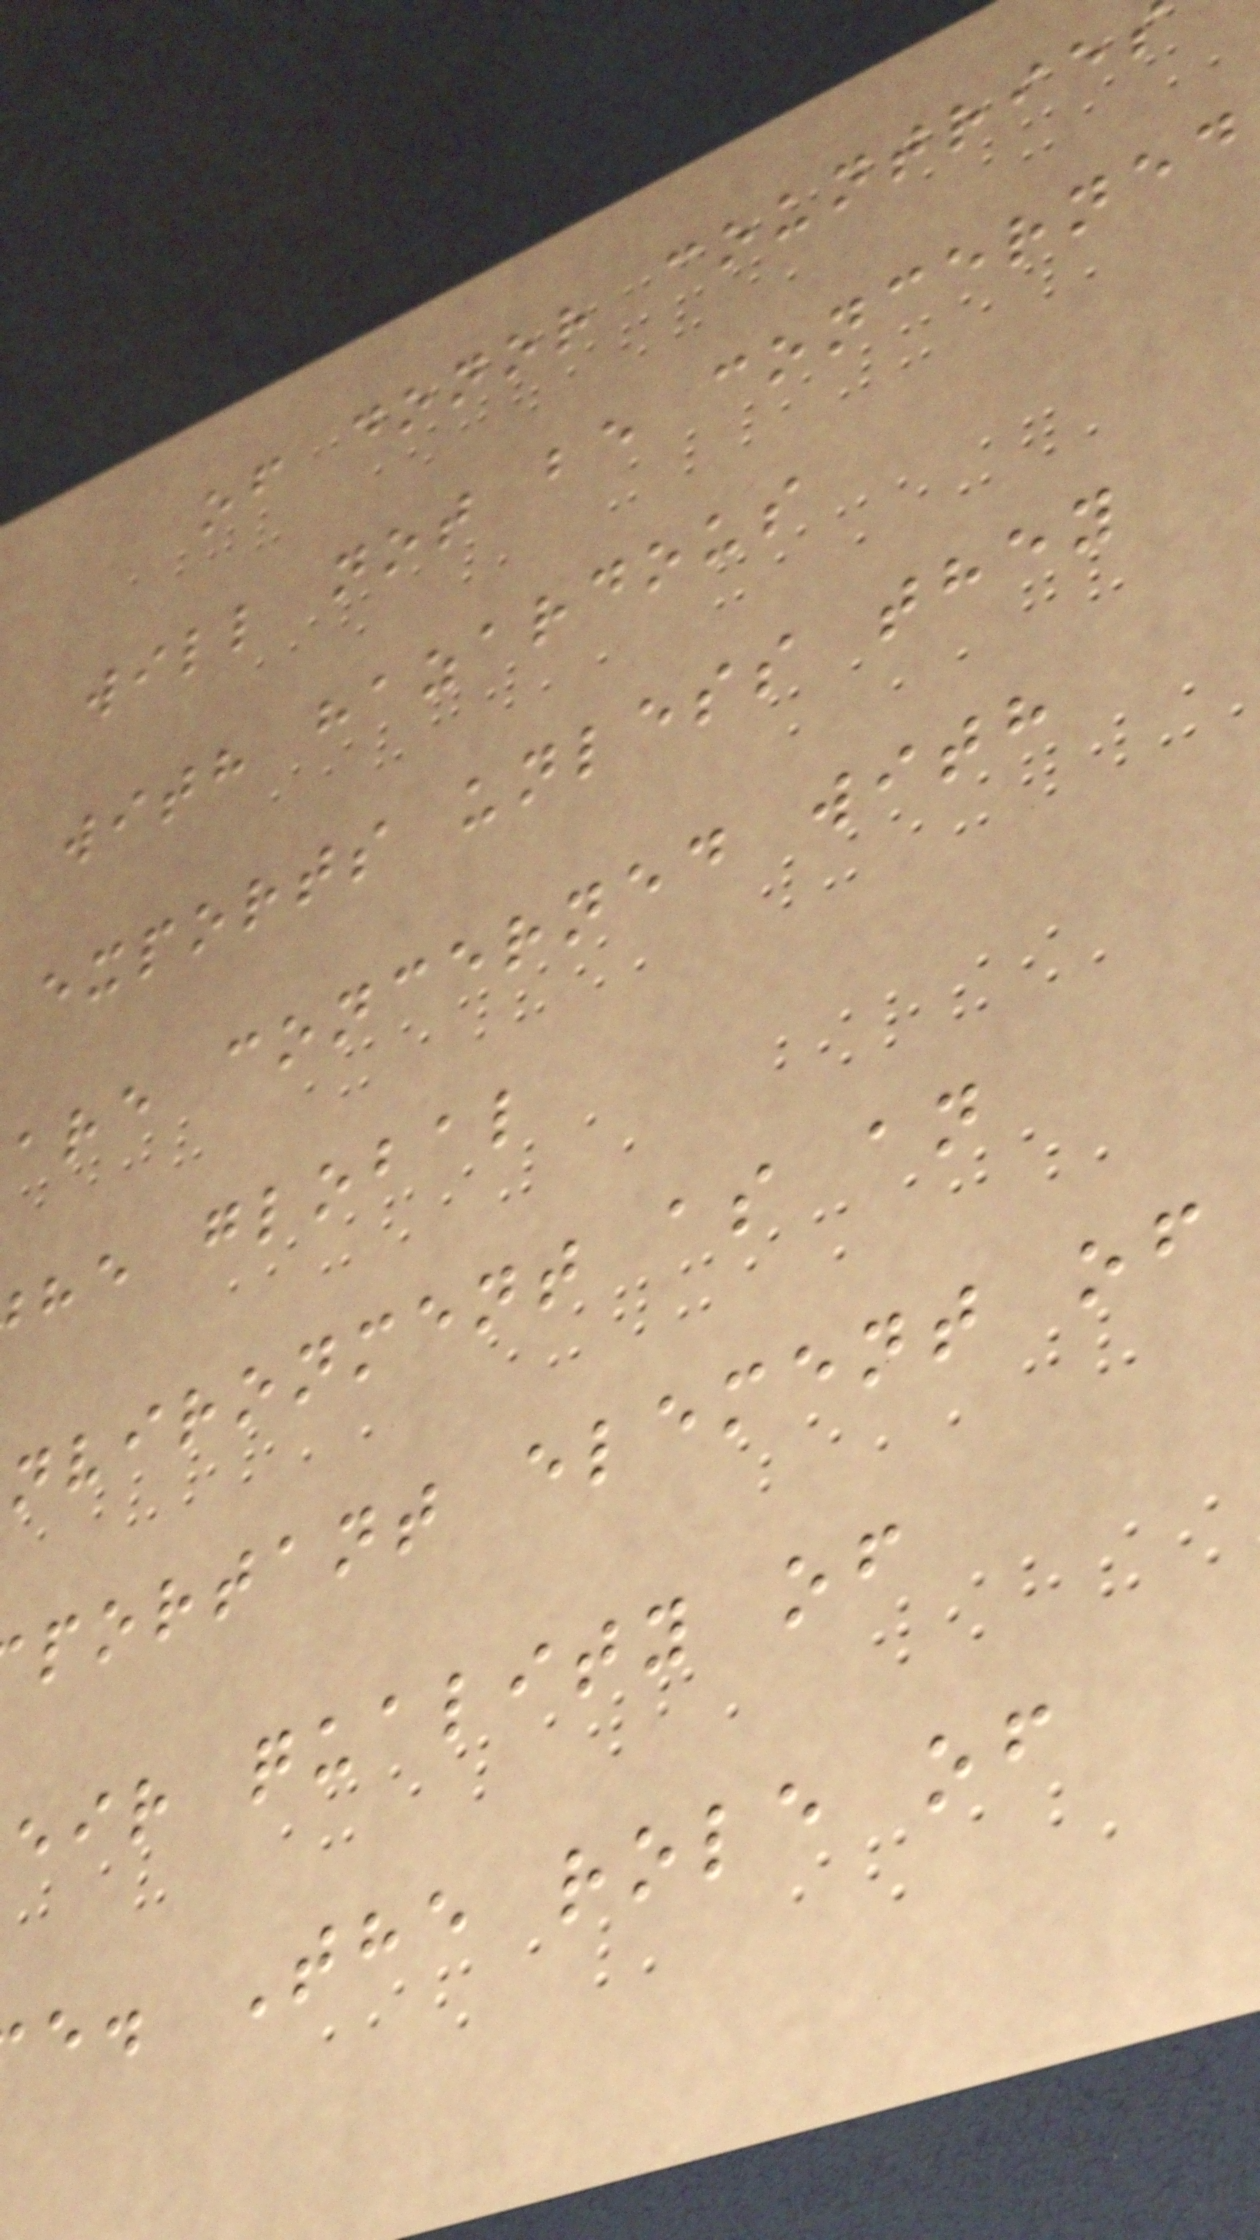of donor countrie
will not be concerned
with hazardous
exports unless they
are concerned with
he global
nvironment as an
portant element of
eir quality of
e. The role of
